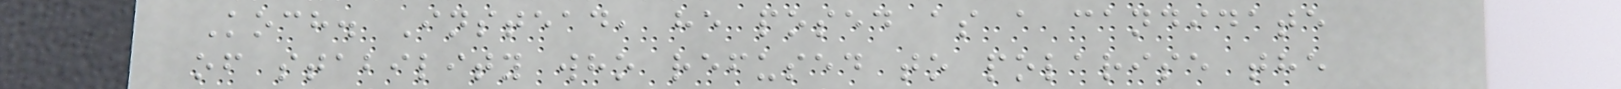Koch. Instead, he posed as a candidate
of stability who refused to polarise the
